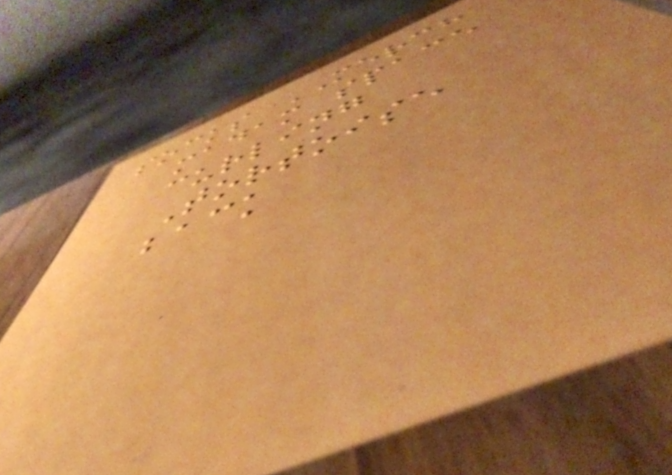socks MERCH
madam space
curling
Tortoise
back
